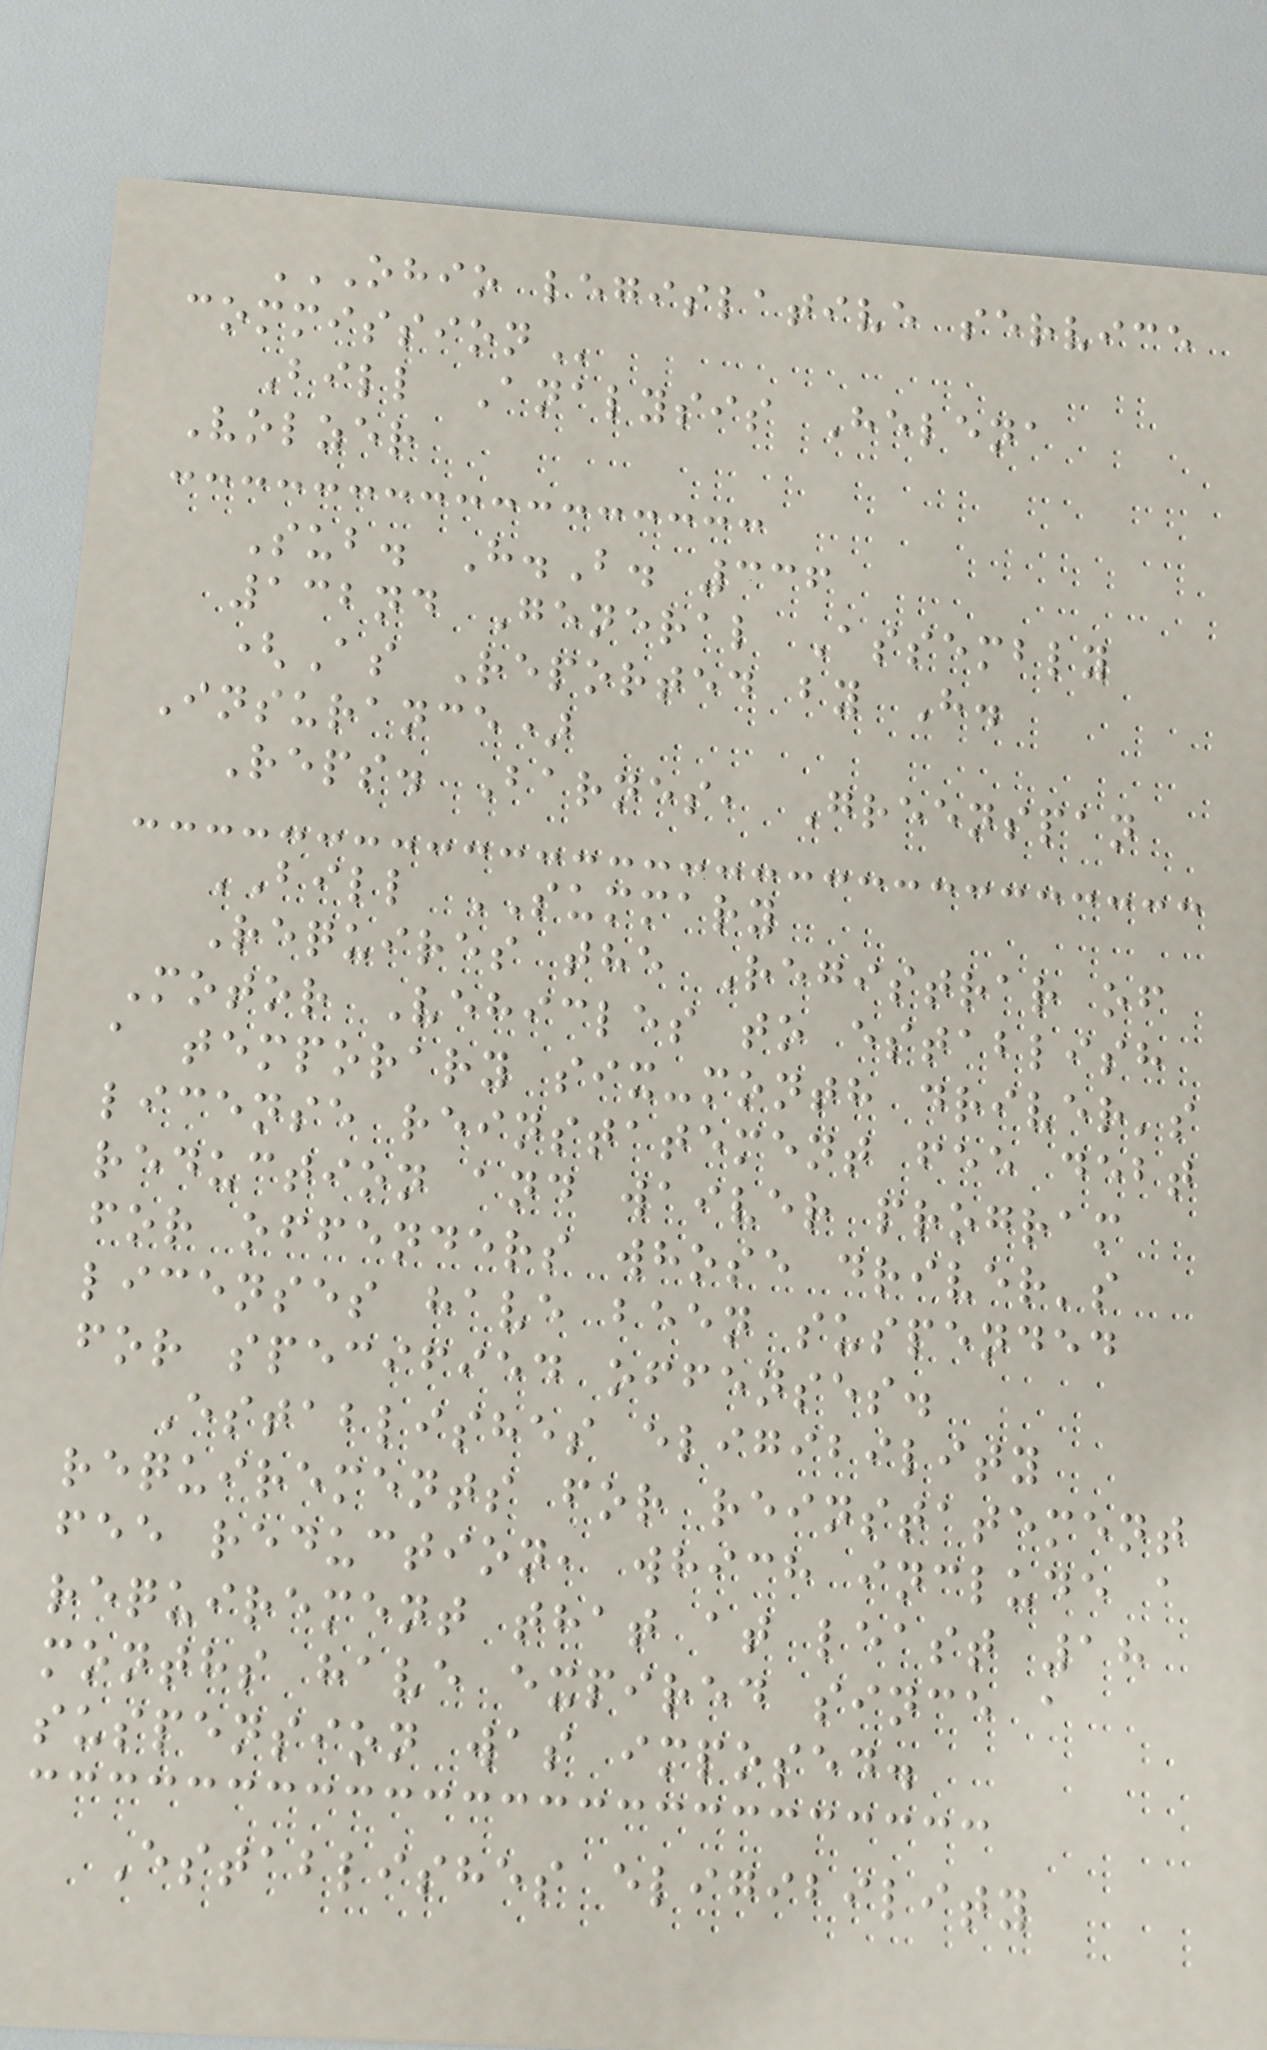OHIO LEGISLATIVE SERVICE
COMMISSION
Bill Analysis Helena
Volzer
Sub. H.B. 336
132nd General Assembly
(As Reported by H.
Insurance)
Reps. Barnes, Greenspan
BILL SUMMARY
Requires the Registrar of
Motor Vehicles to establish
a temporary six-month driver's
license reinstatement fee debt
reduction and waiver program
for offenders whose driver's
licenses have been suspended
for specified offenses.
Establishes eligibility
requirements for reinstatement
fee reduction, which include a
requirement that at least 18
months have expired since a
suspension was imposed.
Establishes eligibility
